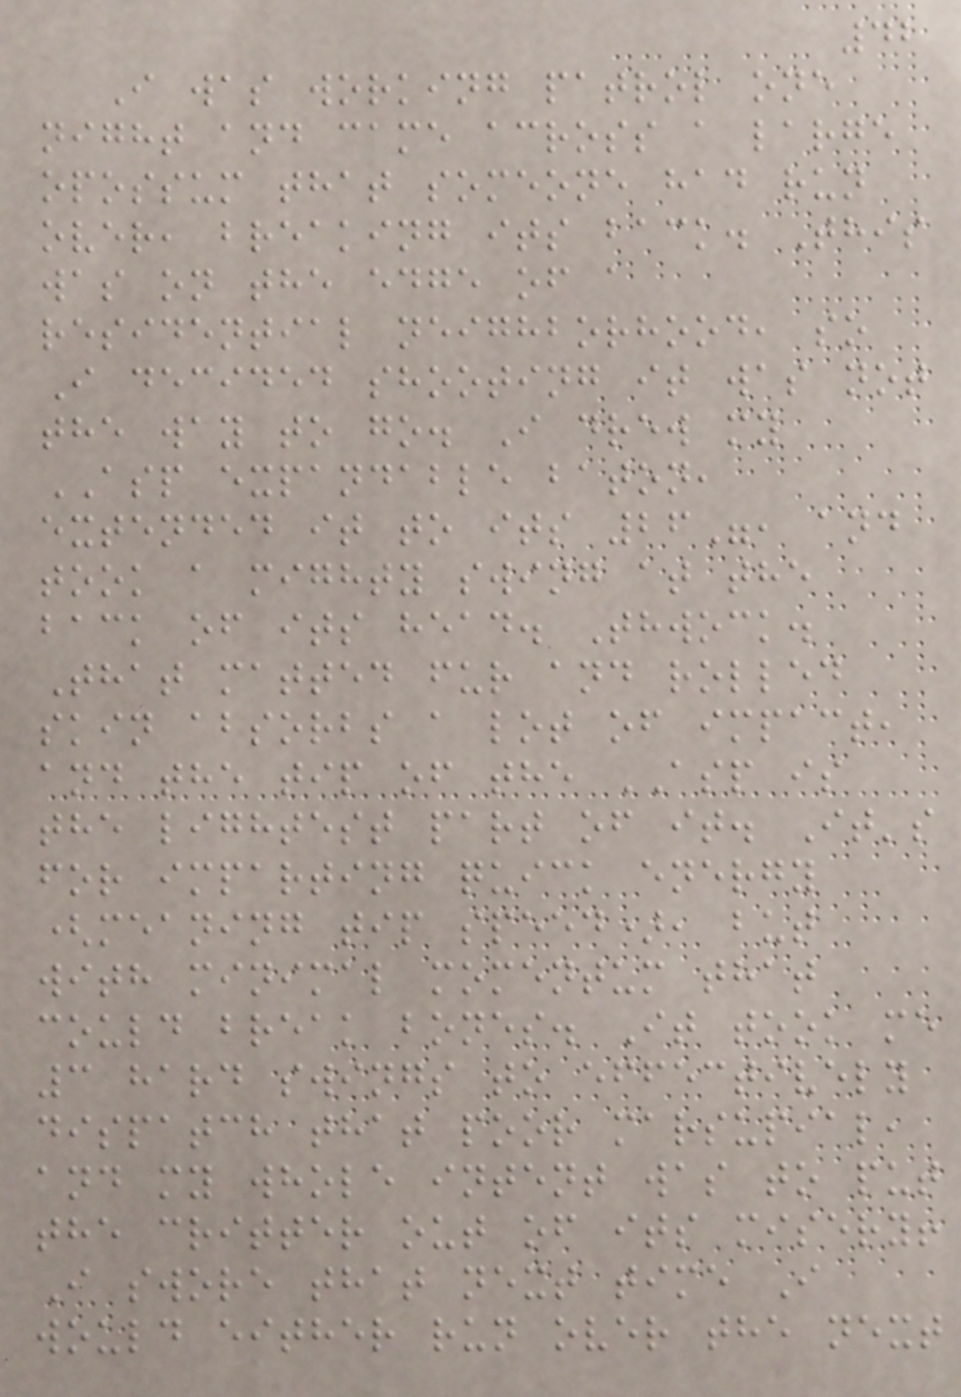42
I was working patrol one
night and came across a large
opossum that someone had run
over, breaking its back. This
was on the edge of a
residential neighborhood, so
I decided shooting it was not
the way to go. I drew my
ASP expandable baton,
extended it to its 26", and
took a mighty swing at the
back of its head. Thwock.
That matted fur and rolled
skin absorbs a lot of impact,
and the tip of the ASP is
the lightest part of it. It's
for imparting quick energy
(meaning tip speed), but
with minimal momentum that
could break bones. It took me
3 hard swings to effectively
dispatch that poor marsupial,
and my whole intent was to put
the critter out of its misery!
I swore that next time I
would either run over the next
